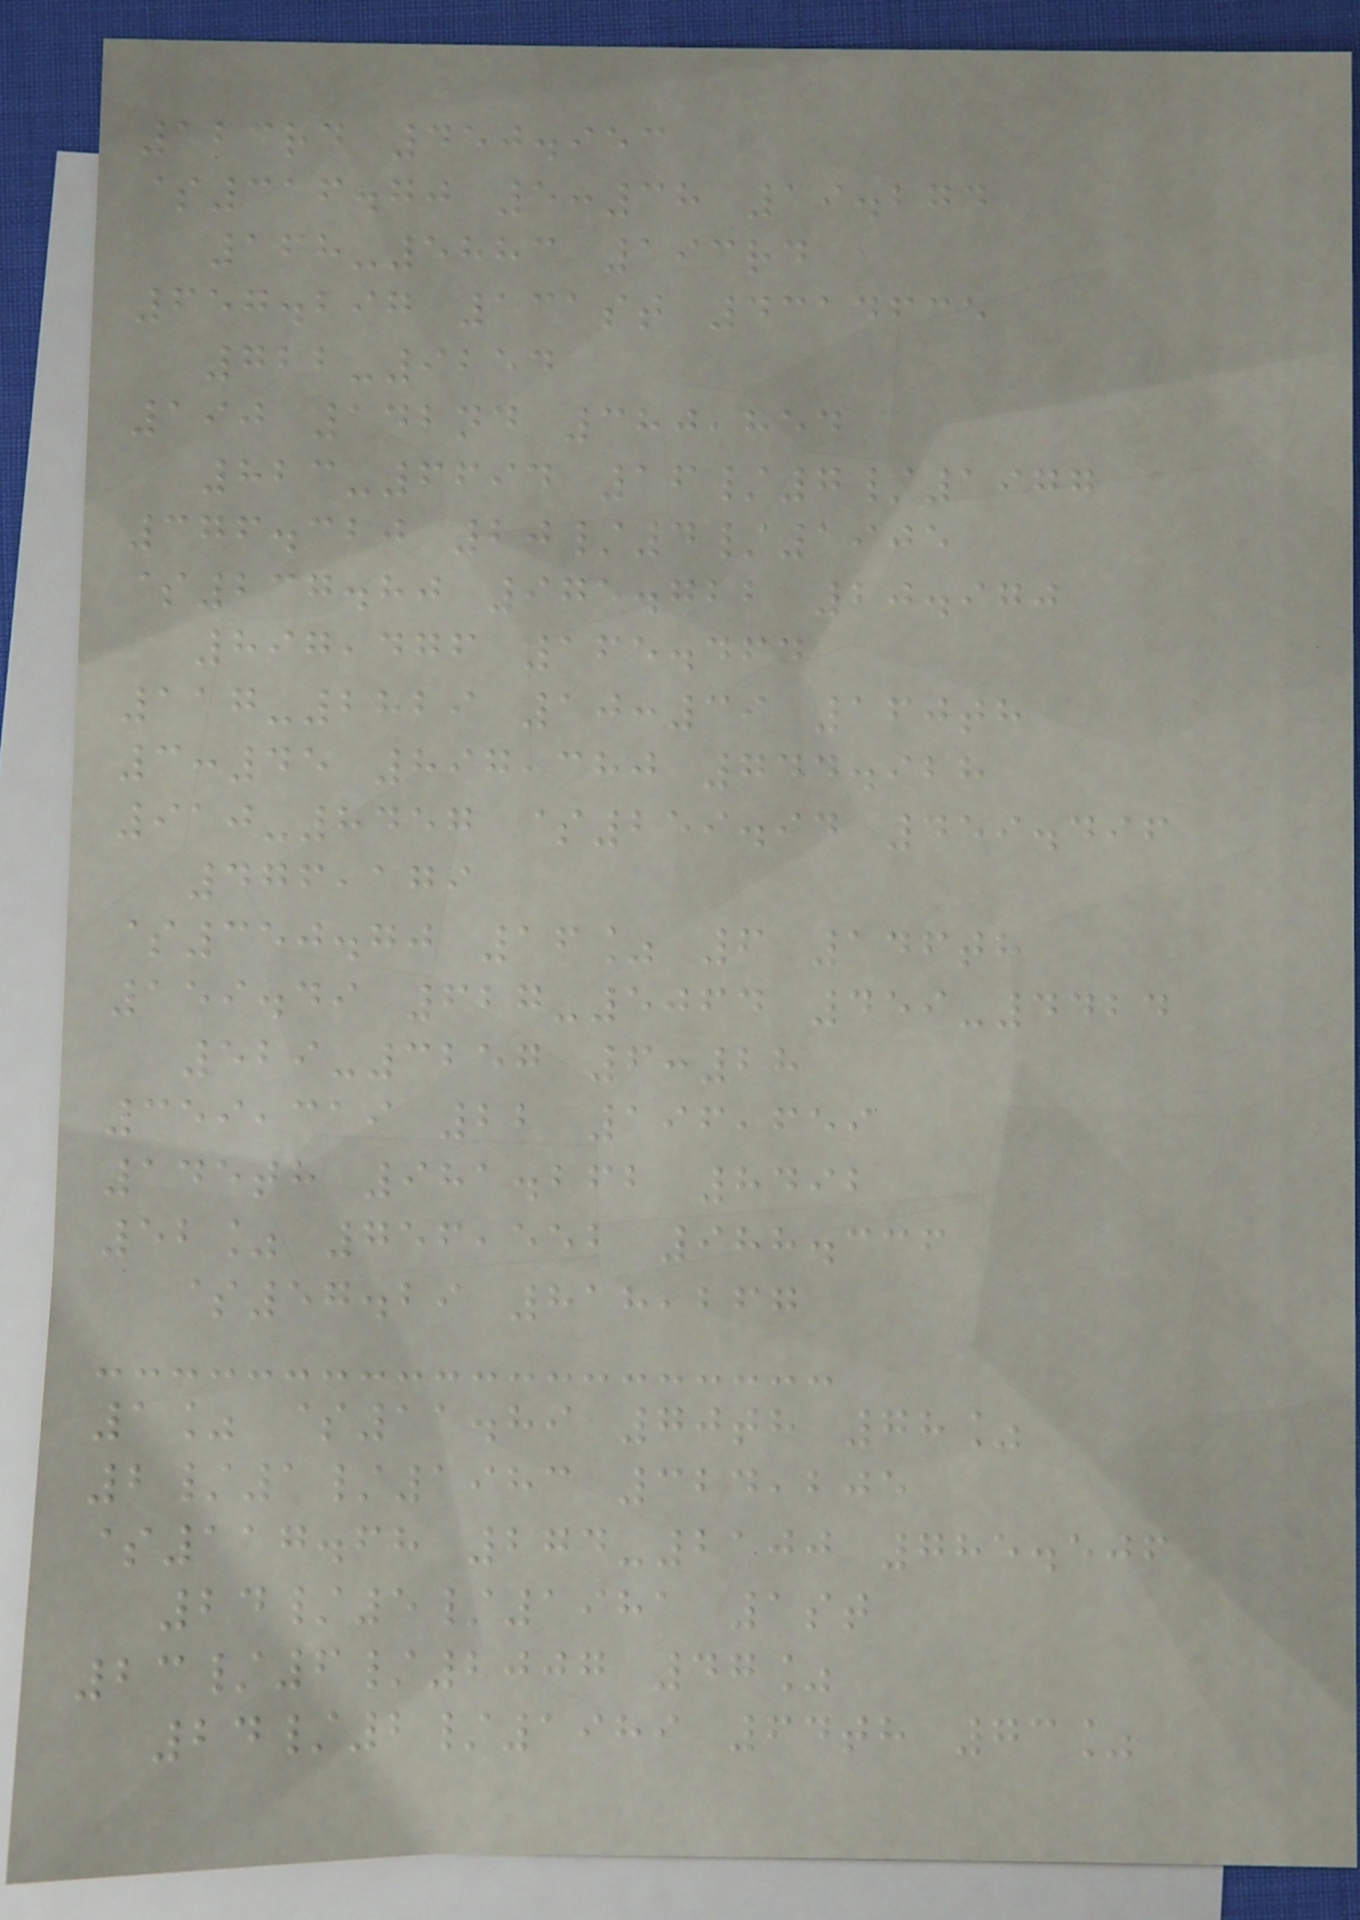123rd 450.953
$316.70 5:38 19.274
168-5883 193rd
657.297 131st 4314635
722-9254
190 142nd 380,854
823-6694 16/7/1977
376.320 20/4/1905
$237.80 975.722 20.970
897,476 165.464
117-2829 10:39 160th
3:45 897,380 744.928
910-8457 $259.94 459.496
476,179
$350.70 16% 6 146th
159.49 627-5064 459-4424
529-3257 6:28
359,319 22 196,659
145th 981.262 8492
52% 756,552 988.336
$57.29 818,267
1% $11.89 70th 78%
2/1/1983 324,205
$117.68 274-2100 785.506
24/5/1981 1st
23/6/2007 47%
24/2/1989 64th 73%
